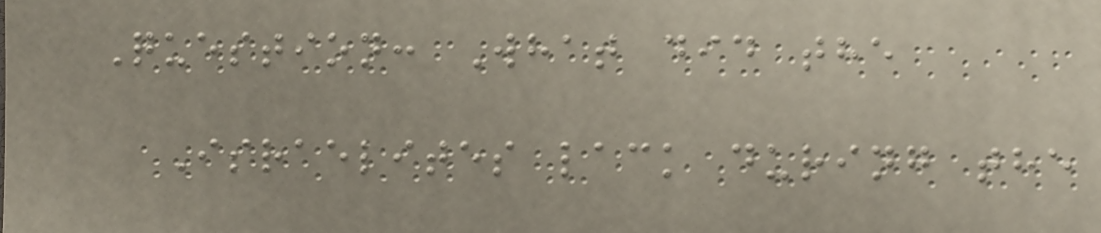Question: What did the
Israelites lack during the
